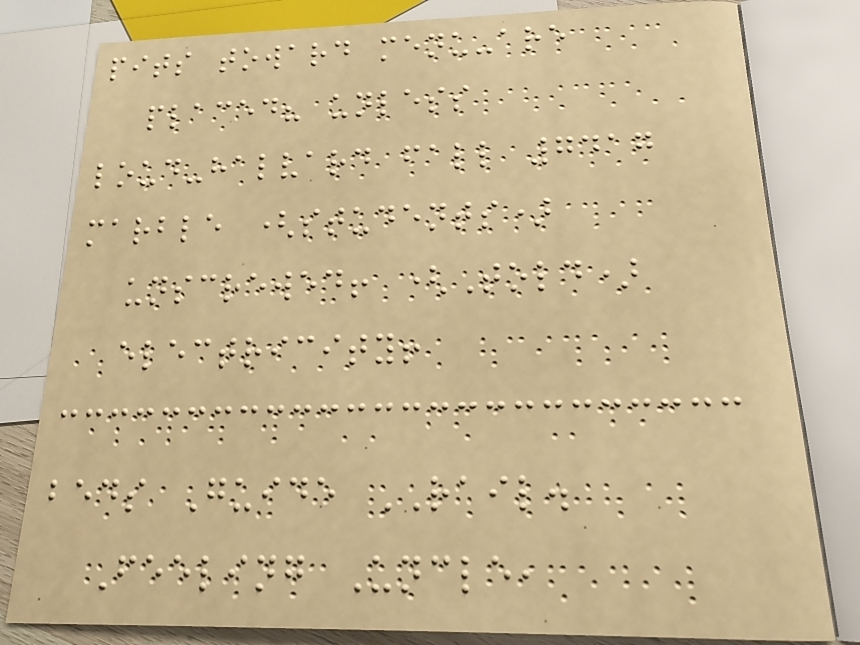pits toward menu-are
placed? unless
loud-halvard fall 7417
marble (students)
unscrewed! (Told)
electricity!
beds Guide RAIL.
Feeling Uncle,
